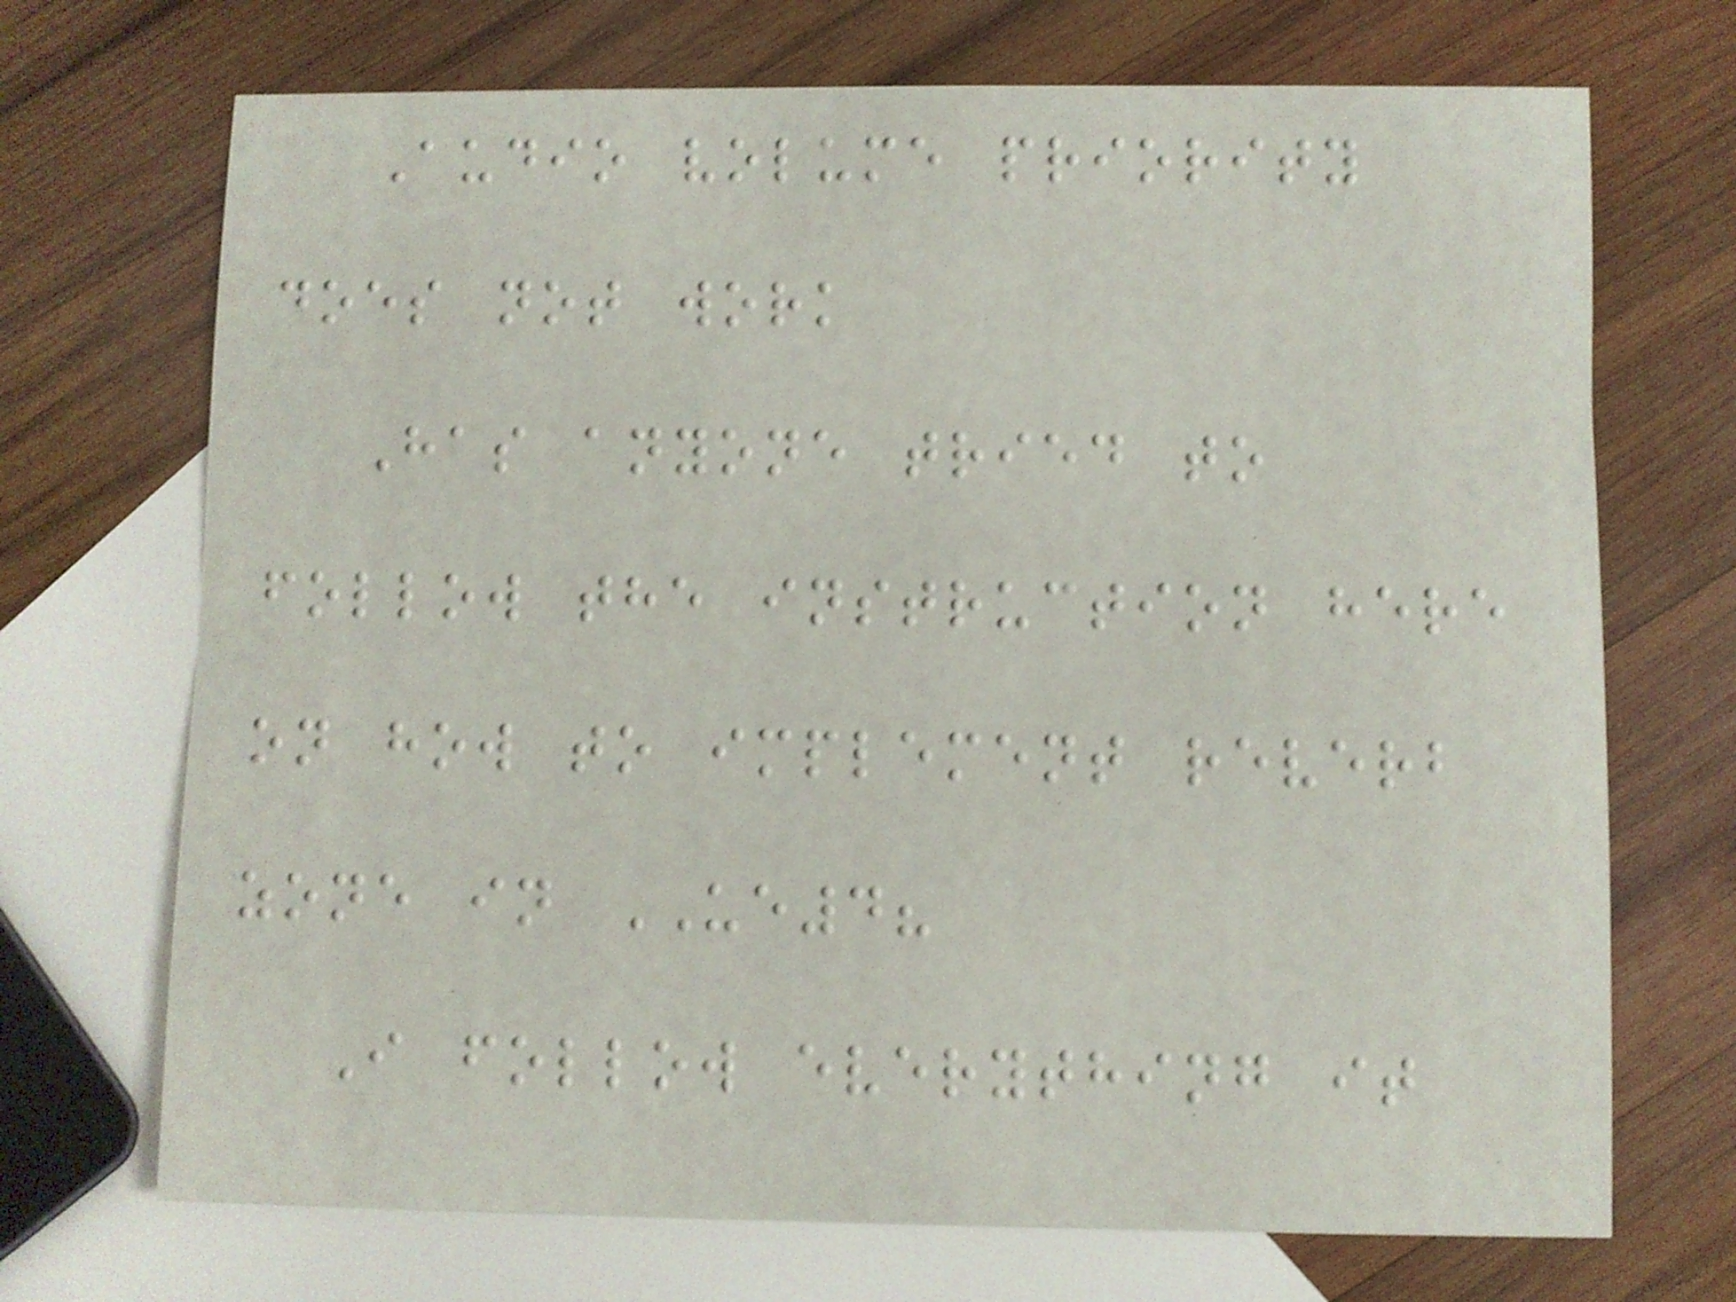Audio volume priority
does not work
Has anyone tried to
follow the instruction here
on how to implement reverb
zone in UE4?
I follow everything it
